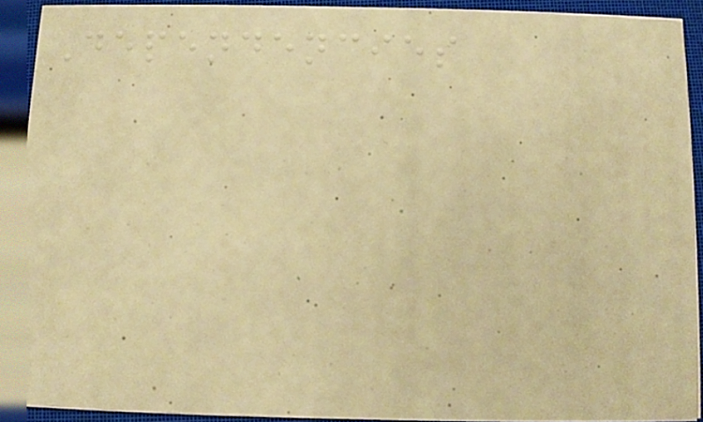Dependencies
